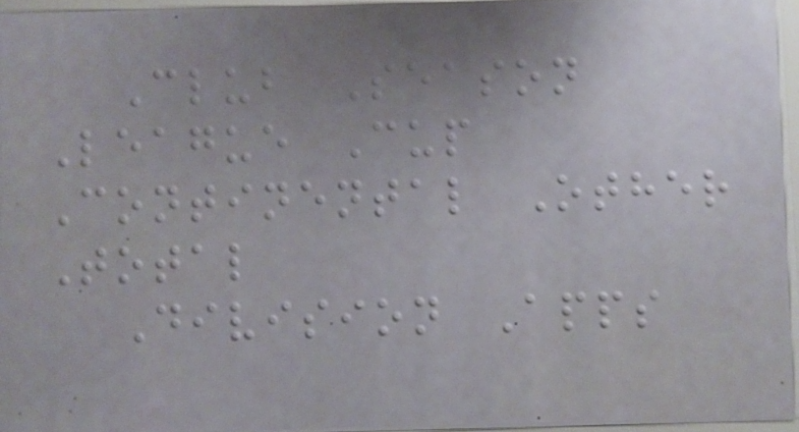Club Season
League Cup
Continental Other
Total
Division Apps
